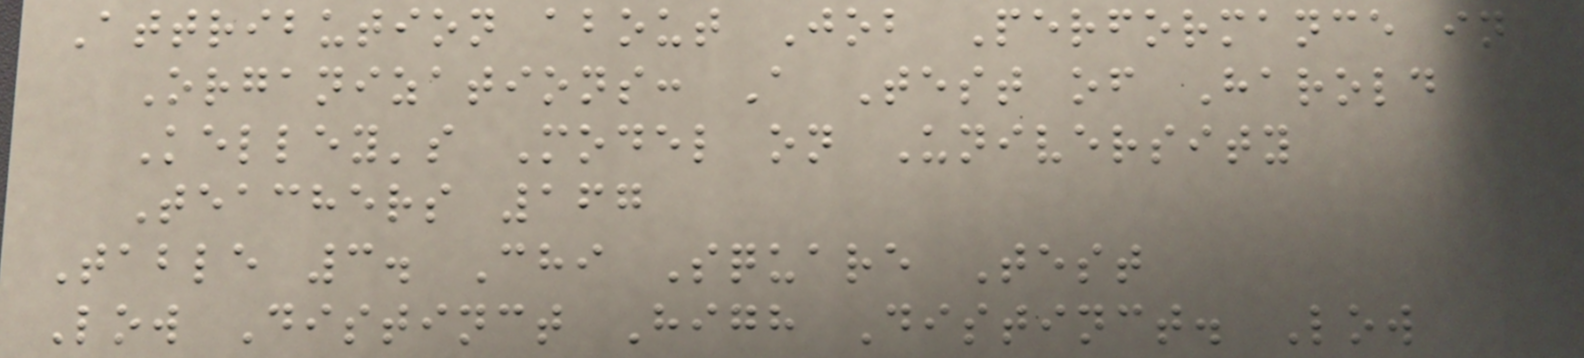Attribution about Job Performance in
Organizations: A Test of Harold
Kelley's Model on University
Teachers 167
Table 3. Chi Square Test
Low Distinct High Distinct. Low
